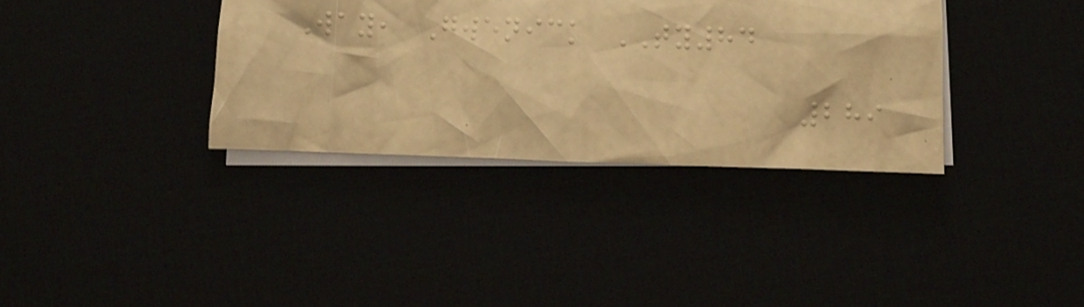Way, Gwenick TY84
289
